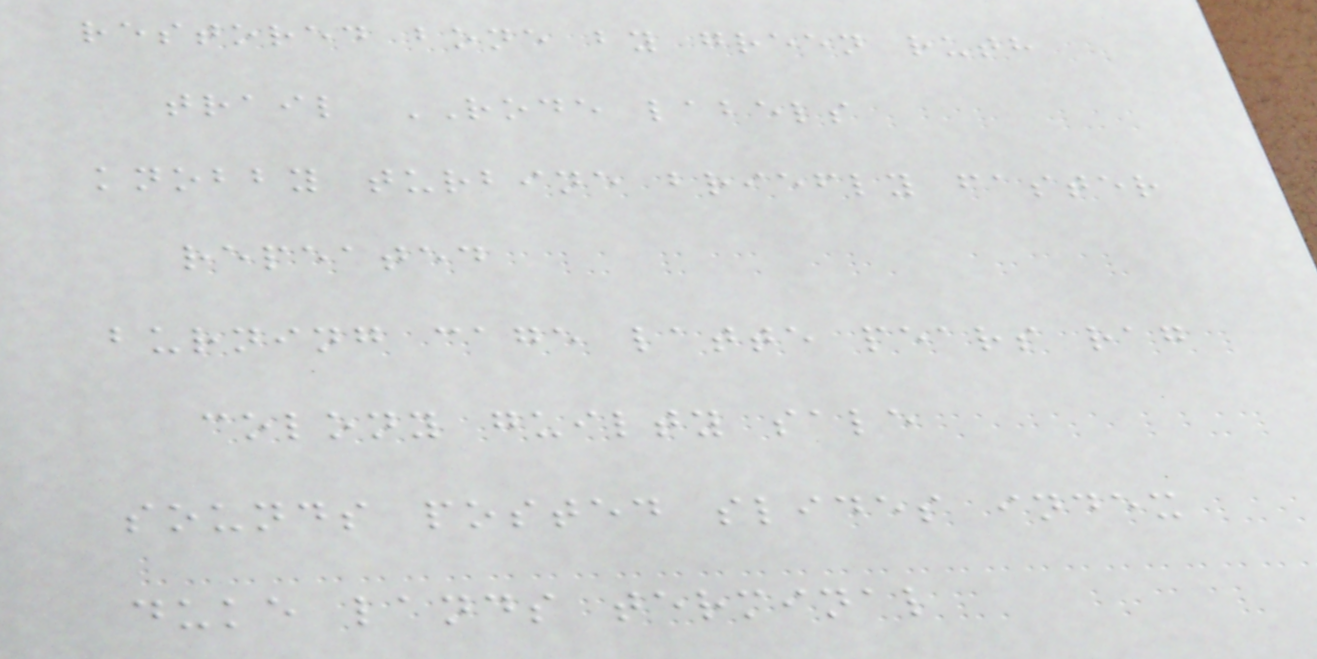restored bone by green ruth
trail RODE labels
knobby turbine briefly faster
repeated
burning cage latte pears rag
colony guilty sale
sounds posted slides index
duke lands terminal
